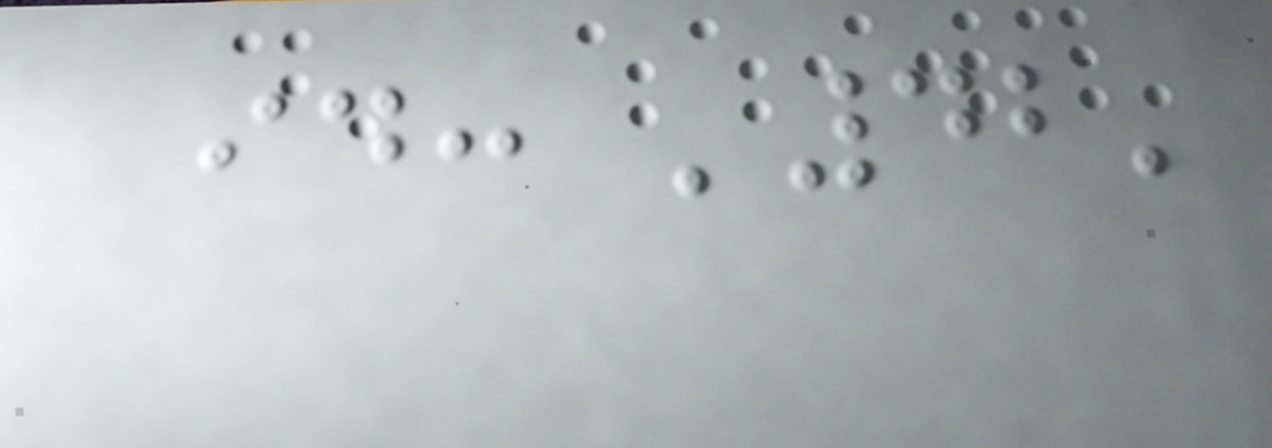id: '42'
